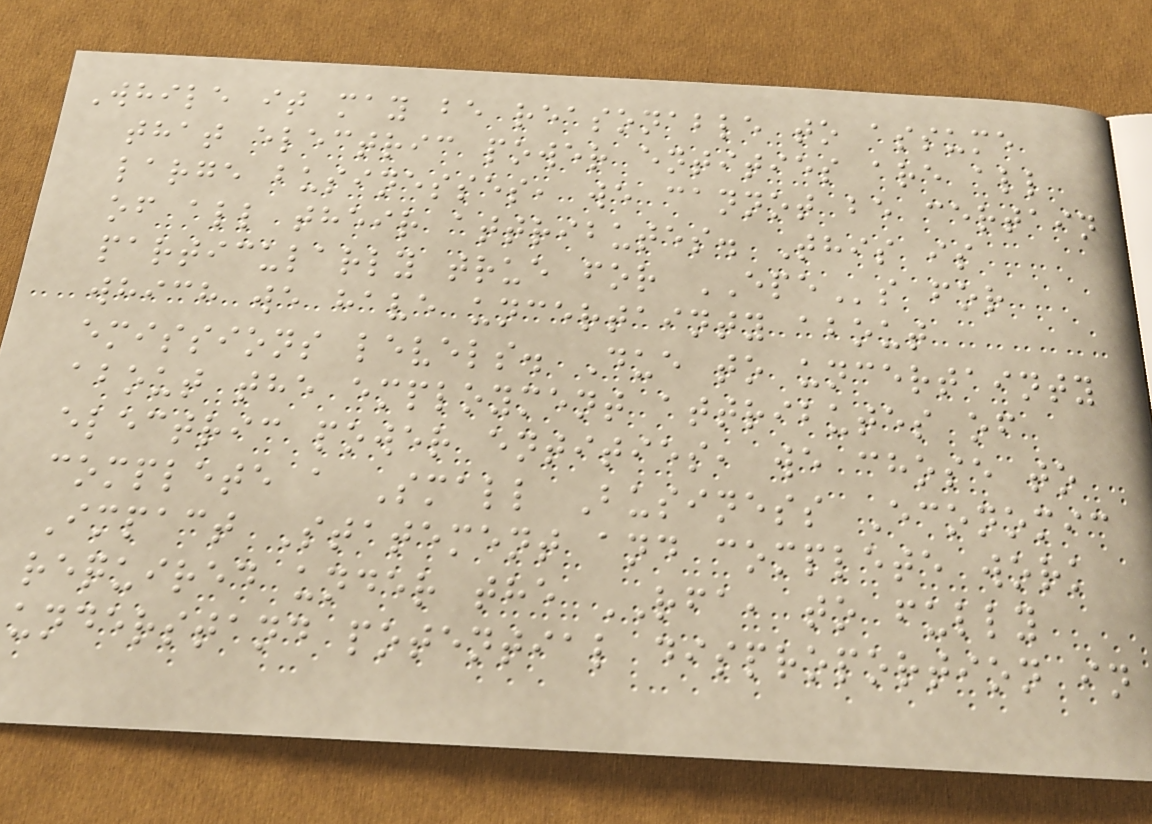While it may be reasonable to assume
that electric power entities are all
large businesses, we cannot be certain
of all their attributes. This is
particularly true for EPEs for
which we have uncertainty about
emissions levels. Due to uncertainty
about the employment attributes of
electric power entities, we chose to
complete a Small Business Economic
Impact Statement and complete work
required under the RFA, to fully
understand potential disproportion in
